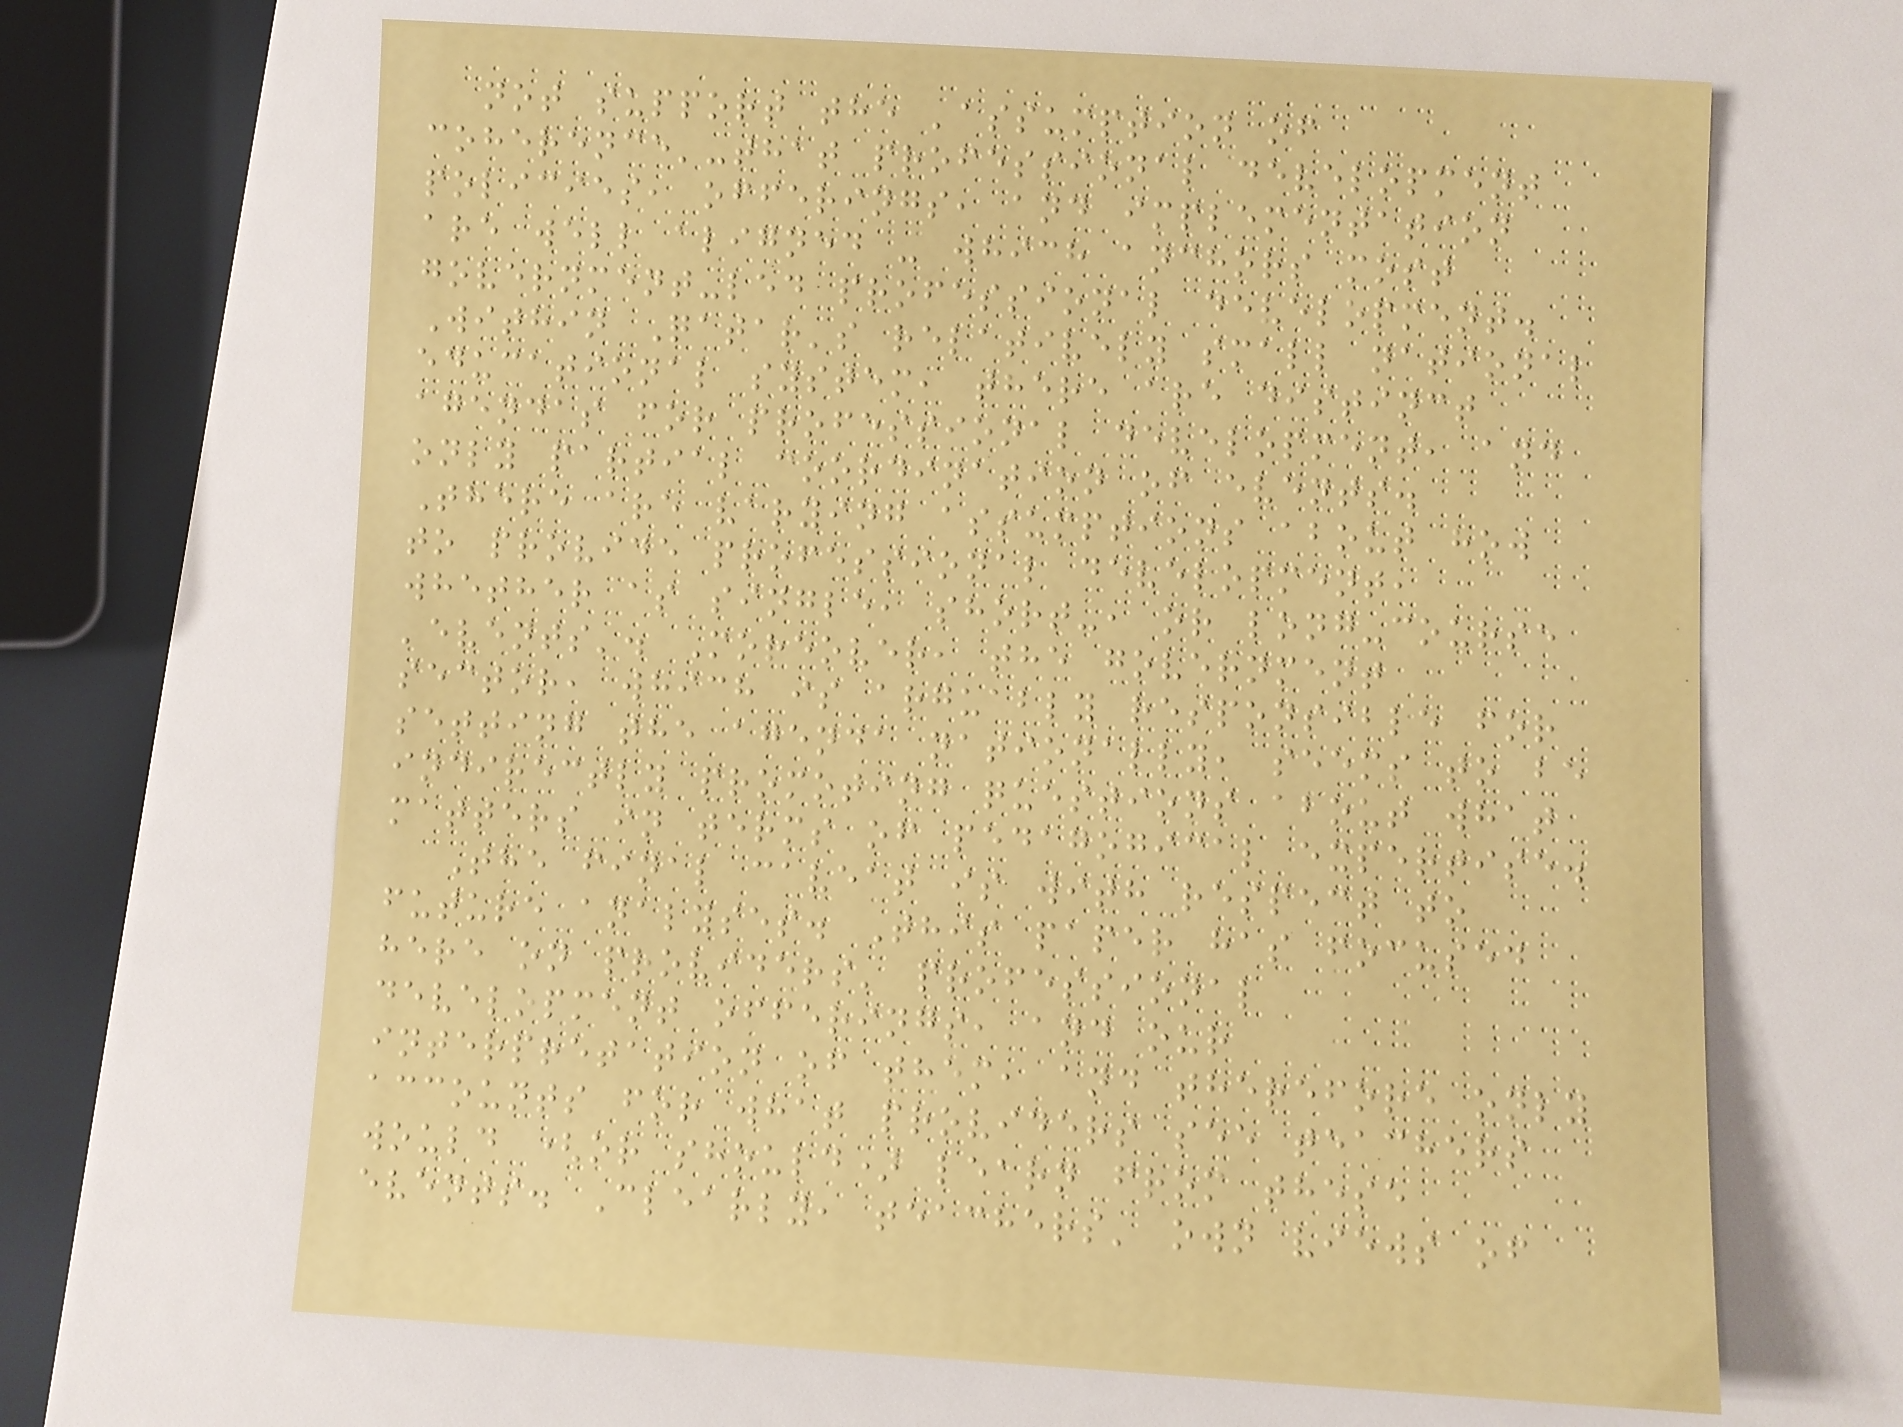not support the 'assumption of
coherence'-that professional development
policies, offerings, and implementation
are well aligned - which anchors most
government-led professional development.
Within Qatar's relatively small national
educational system, there are distinct
agendas for professional development, and
only partial coordination of events.
There are varying assumptions about how
to provide professional development,
whether as single, short-, or long-course
'events'. Moreover, the government
sector, which is arguably responsible for
setting the agenda nationally, seems to be
indirectly promoting questions about what
matters in terms of pedagogical expertise.
The final caveat is with respect to
future analyses. This paper has focused
here on providers' professional
development offerings, and our
interpretation of them, and therefore only
accounts for what providers see teachers
would (or should) learn from these
events. Clearly, teachers' own views of
